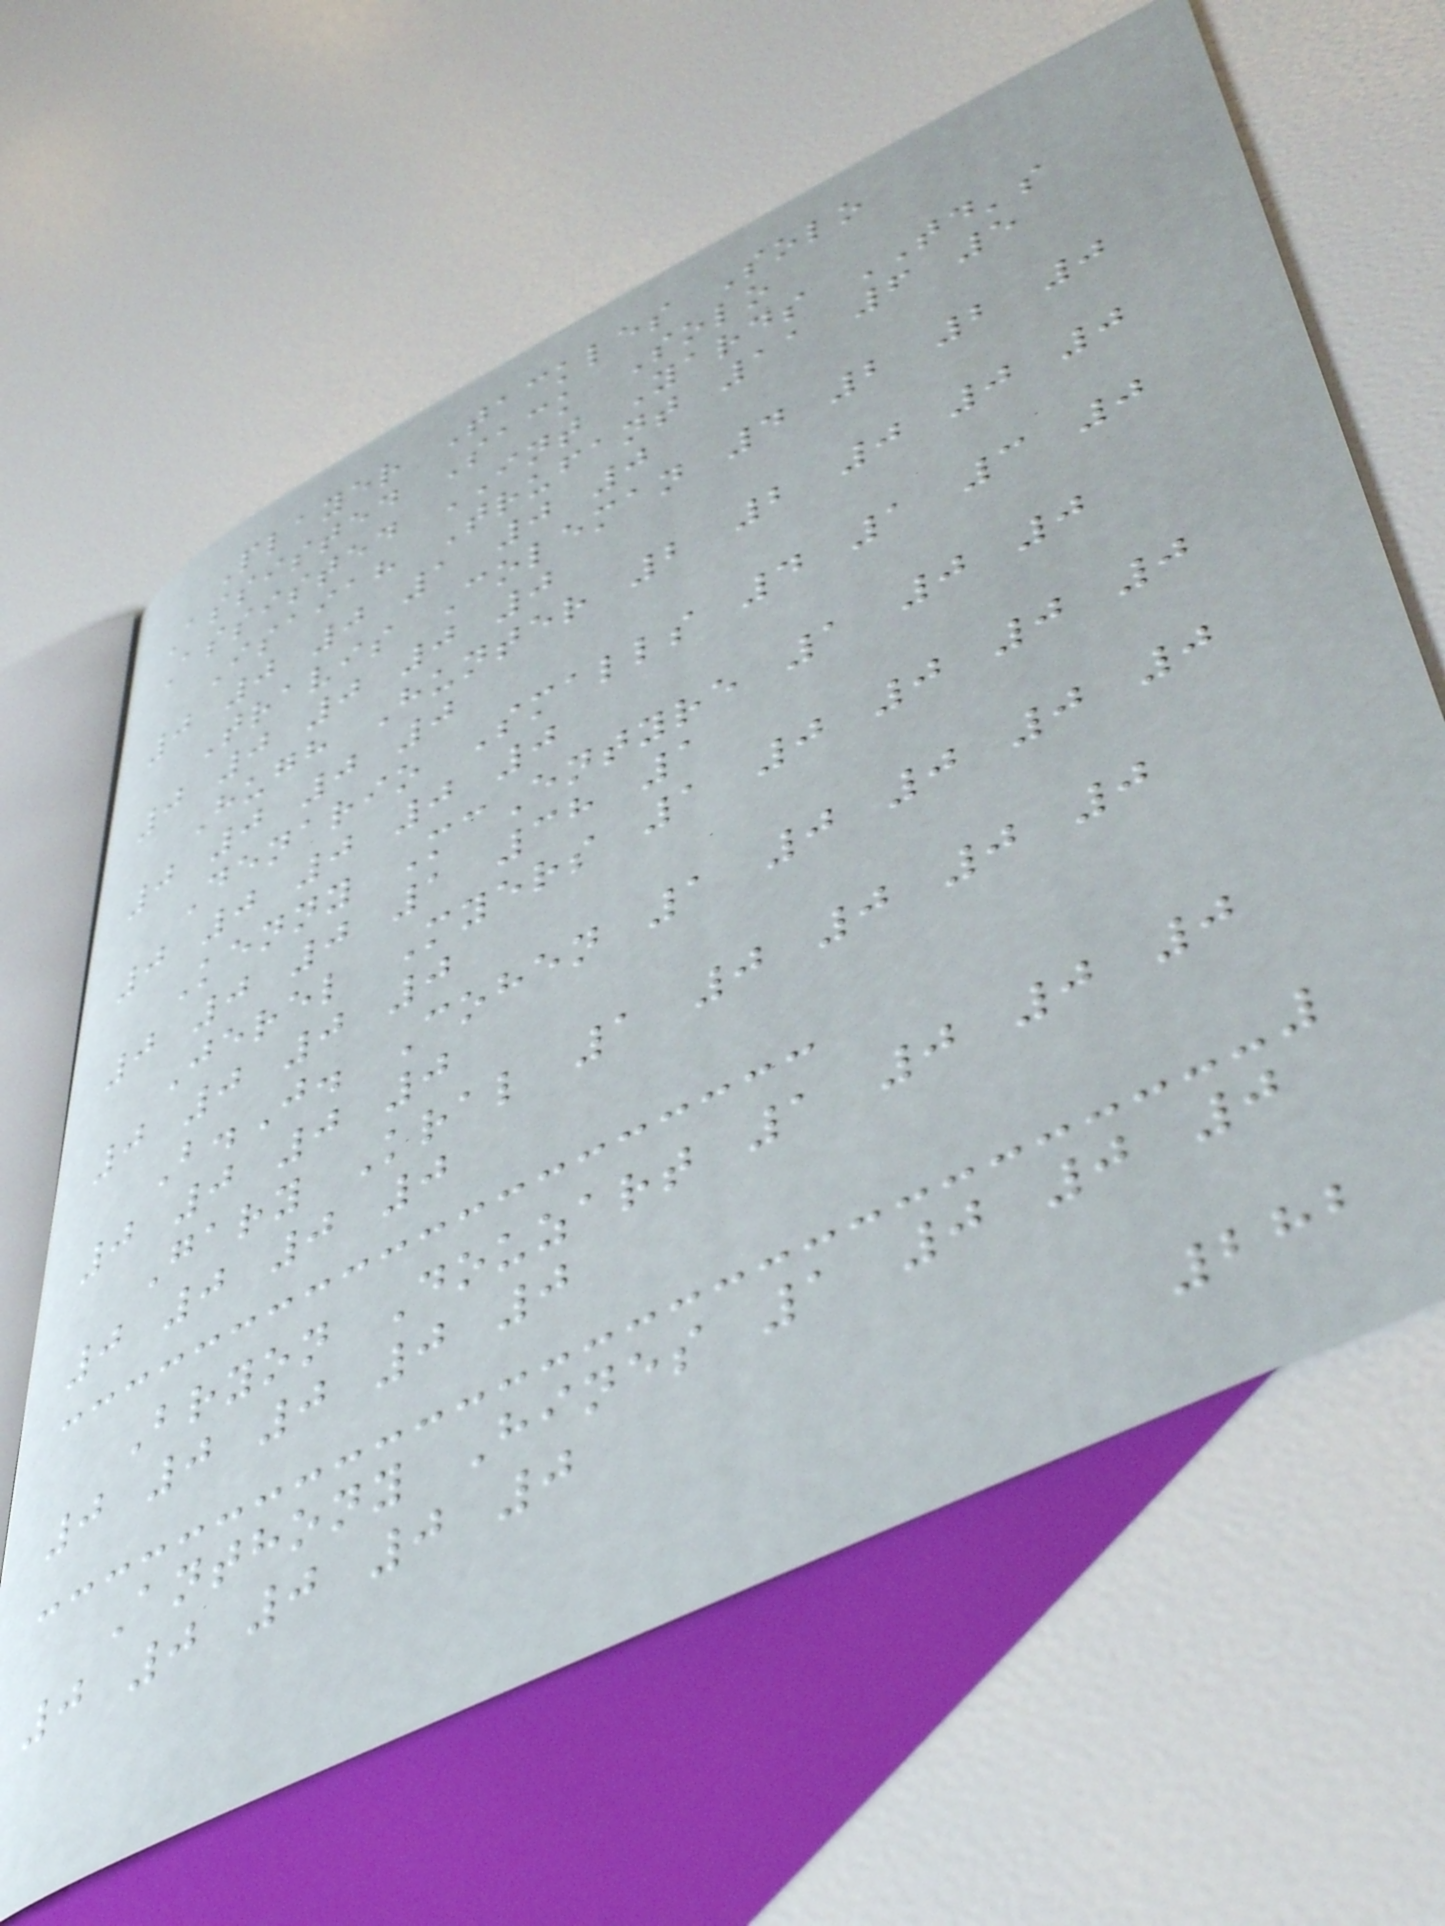Player Tackles Solo
Assisted Sack Solo
Assisted INT Yards TD's
Isaiah Trufant 11 6 5
0 0 0 1 0 0
Travis Coleman 4 2 2 0
0 0 0 0 0
Hugh Hunter 2 2 0 0 0
0 0 0 0
Denario Smalls 4 1 3 0
0 0 0 0 0
Kenny McEntyre 1 0 0
0 0 0 1 38 1
Jerel Myers 1 0 0 0 0
0 0 0 0
B.J. Cohen 1 0 0 0 0
0 0 0 0
Gary Kral 1 0 0 0 0
0 0 0 0
Bryon Douzart 1 0 0 0
0 0 0 0 0
Anthony Hines 1 0 0 0
0 0 0 0 0
282
